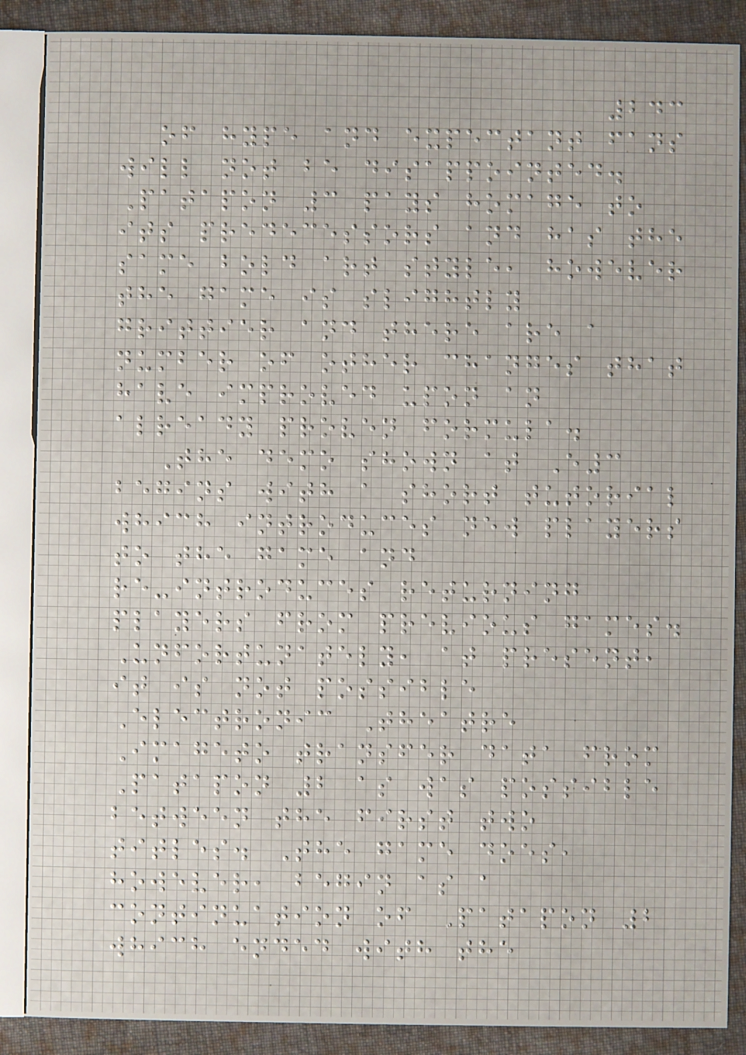243
of hype and expectant fans
will not be disappointed.
Patapon 3 pays homage to
its predecessors and has the
same bold art style, however
the game is slightly
grittier and there are a
number of other changes that
have improved upon an
already proven formula.
The demo shown at E3
begins with a short tutorial
which introduces new players
to the game and
re-introduces returning
players from previous games.
Unfortunately, at present,
it is not possible
Electronic Theatre
Imageto transfer data from
Patapon 2 as was possible
between the first two
titles. The game does,
however, begin as a
continuation of Patapon 2
which ended with the
